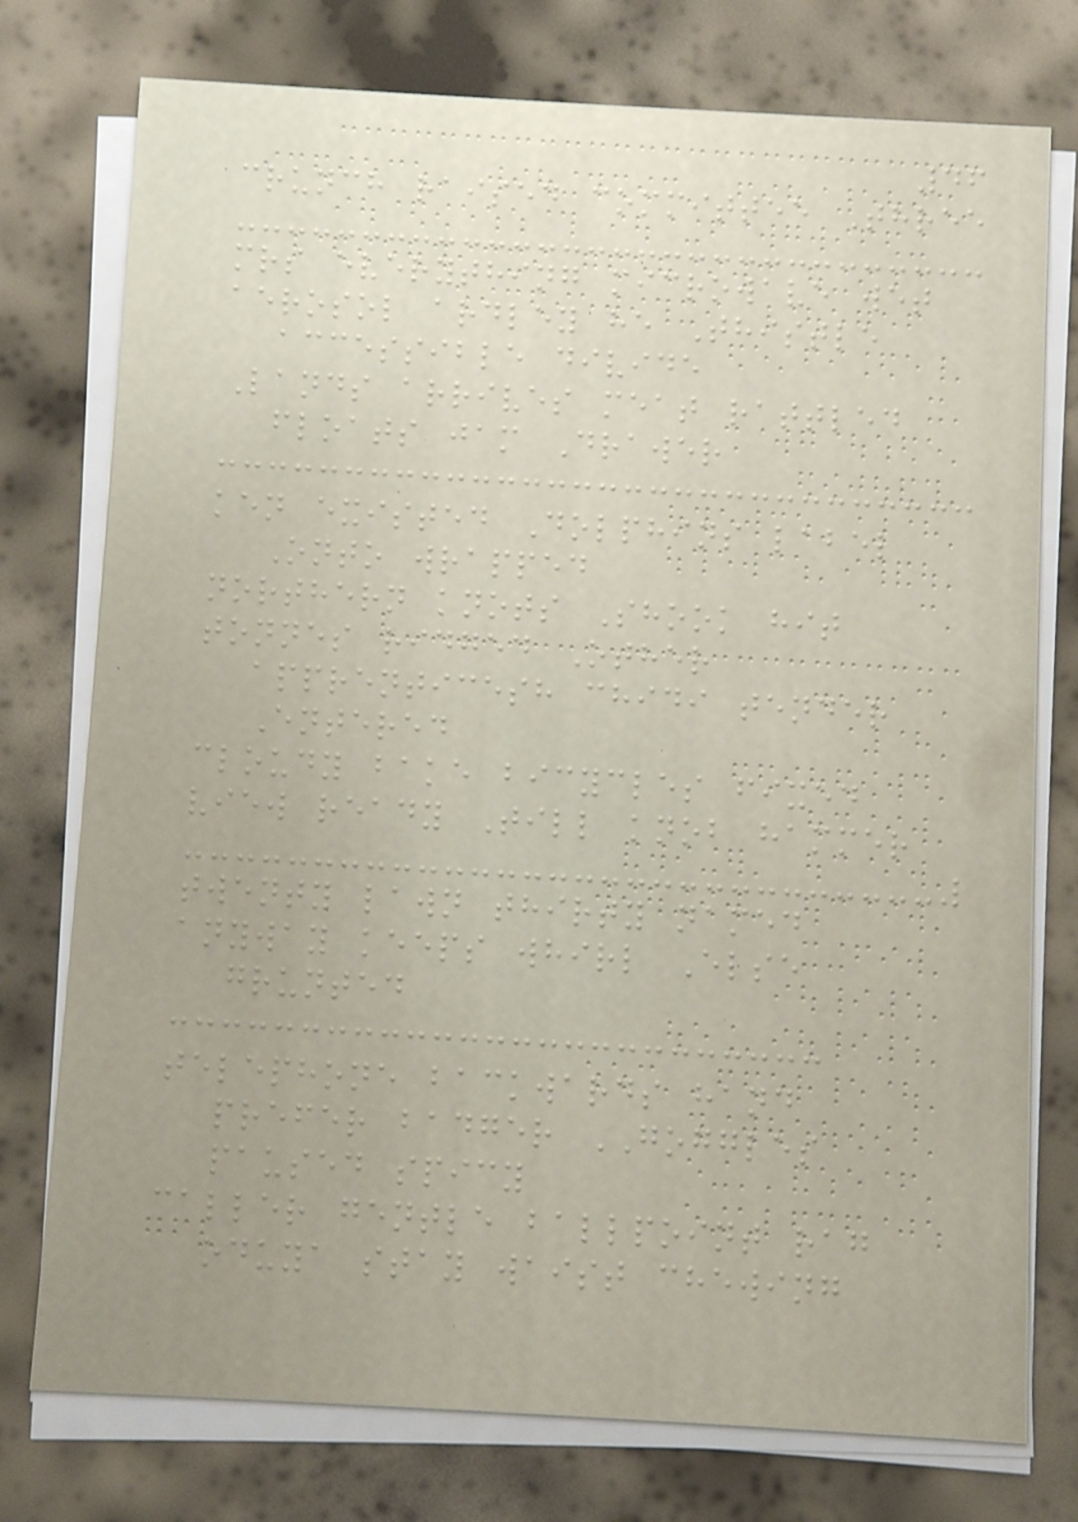46
crunch raised committee Three
mrs everything microwave wet
aerosol ardley he Thistle
accessible divide
Lands arrives meat rattled
floats jam Drawer
ken existed Dolphins label
Onto wrapped
northern knots Shook hit
tonnes ridged Other
apprenticesh chidi tender
Entered
cloudy bake bicycles fixed
view ready Till knob hammer
twenty lawn thirty named
anyway keeps whirl Else
grunted
telephone backwards hand
prefer badger GOGGLES
paused spicy
caller gentle ballpoint rag
oduya stay waist chewing
